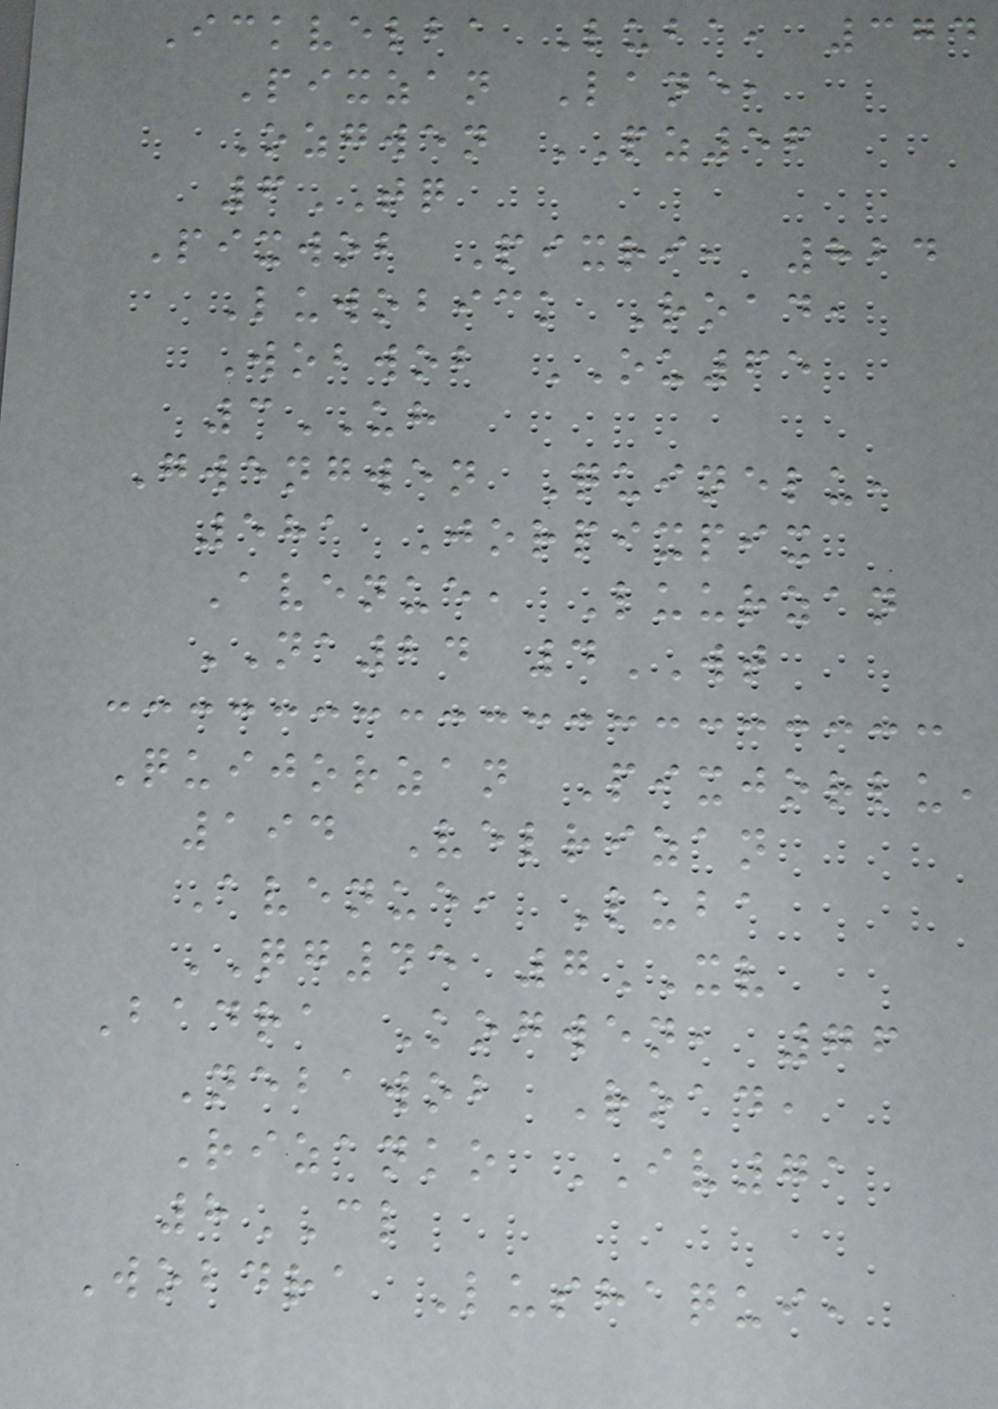Ickvelba Luba, 374
Pixzan Lane,
Ozgwen PZ56
6TQ
Pixwob Pixri, 824
Luwobick Road,
Wobwob OU65
3UH
Gwengwen Quinelu,
581 Jorpixpix
Avenue, Luurzan
NA24 4WT
Quijorzan Pixjorlu,
194 Velrizan
Avenue, Luba
QG45 7XV
Badra Kogwen, 76
Nebawob Road,
Rizanko IV71
8CL
Wobdra Lushaqui,
